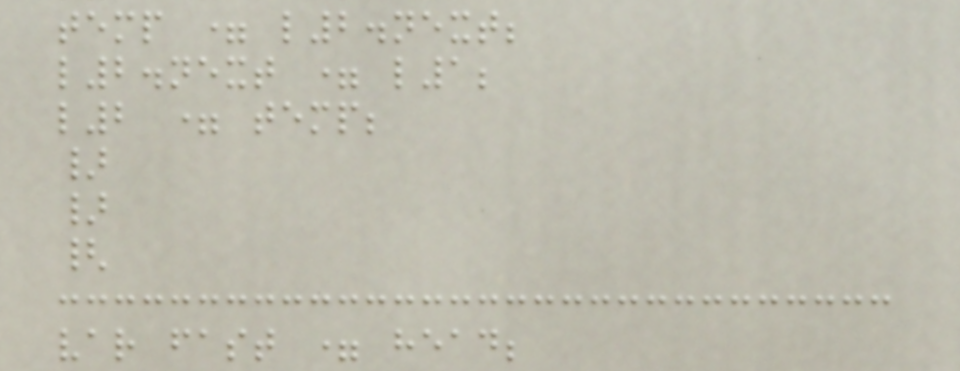temp = l2.next;
l2.next = l1;
l2 = temp;
}
}
{
var fast = head;
